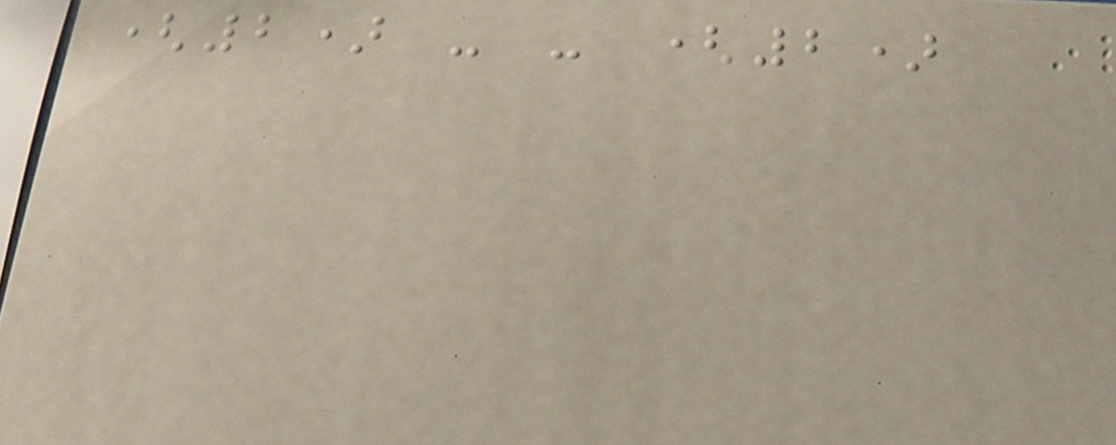(2) - - (2)
